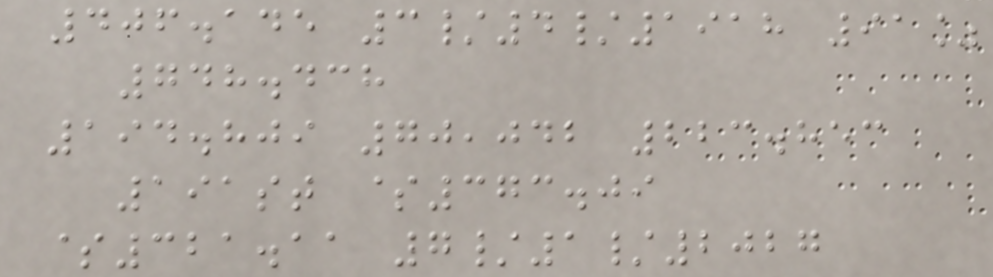406.145 3/4/1918 91%
748.438
194.809 70,042 223.853
191st $373.09
$321.11 7/1/2027
